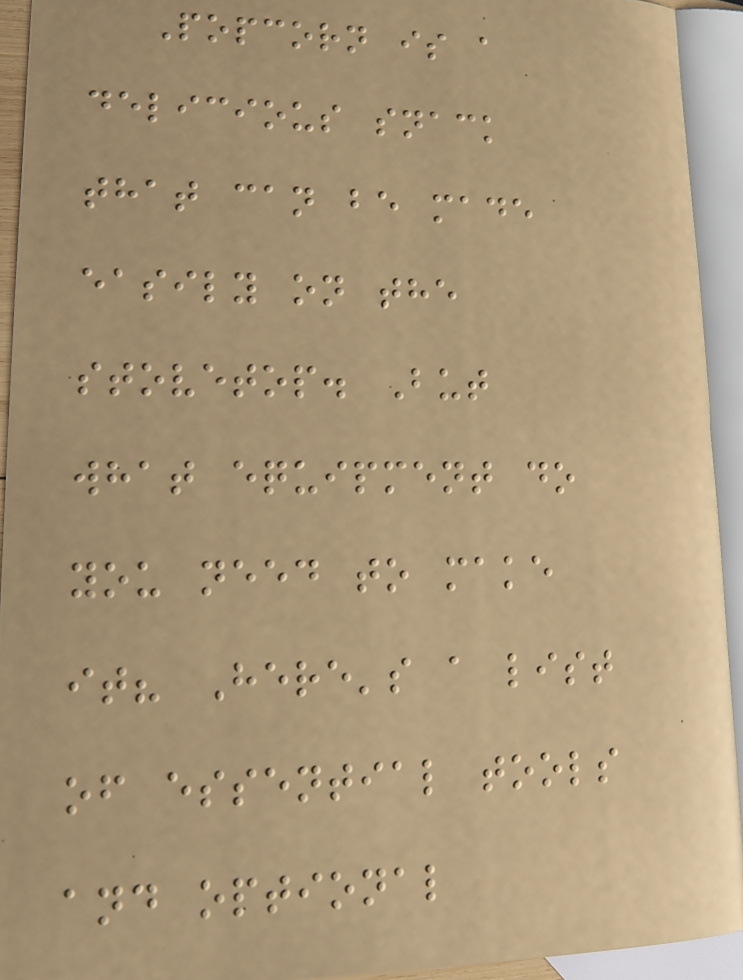Popcorn is a
delicious snack
that can be made
easily on the
stovetop. But
what equipment do
you need to make
it? Here's a list
of essential tools
and optional
